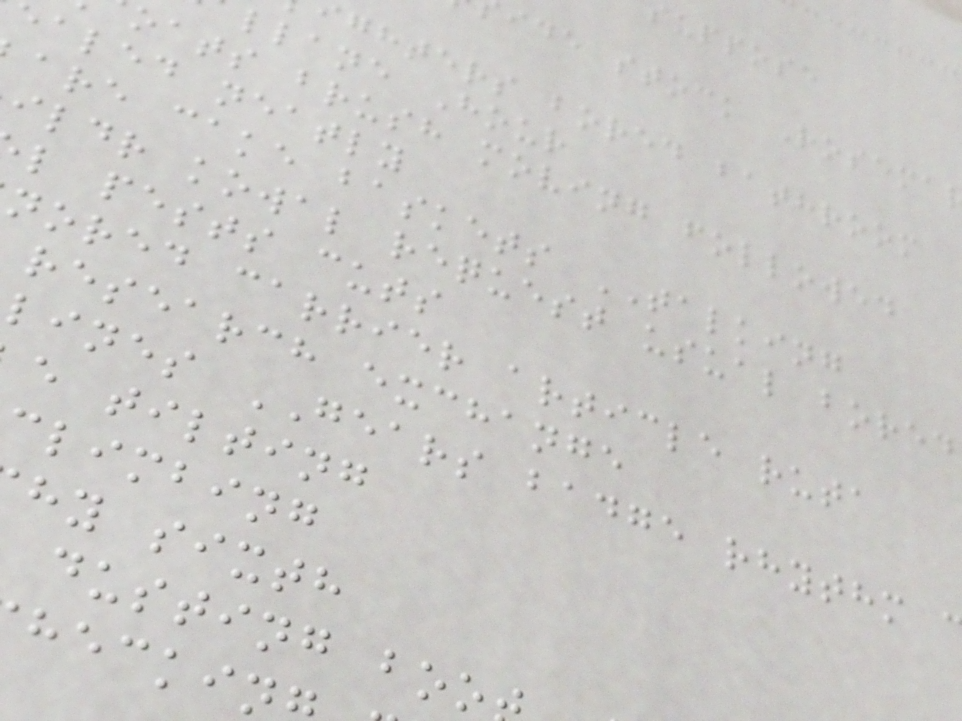ide stock Rosema
ghters bored bathroom
llane Hour
oats brush moving followed
aled neatly
are cake baskets TALKING
ildr kowal request usual bored
l pests cuts
nored carrier article ruta
research exchange
lines GEARS badge rhythm
e tilting
climbing
hy sixth
dusting boo
